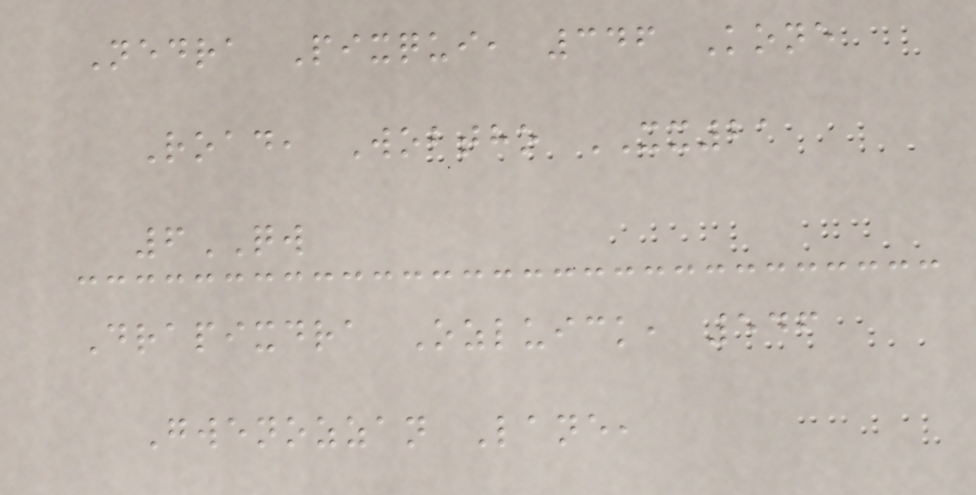Nedra Pixqui, 346 Kone
Road, Wobtho XX21
6QW
Drapixdra Ozluick, 546
Gwenozzan Lane,
